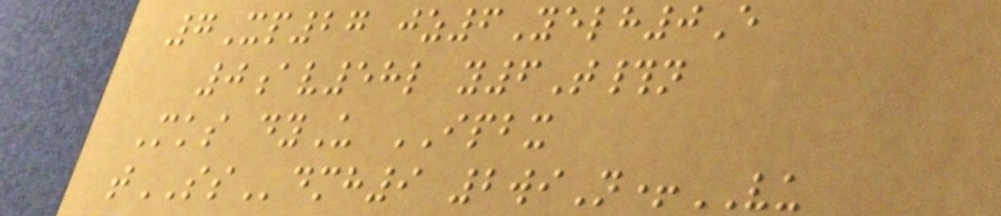7Xp27 jz6Yelh0E
0av58l y6T#n
Mks dyU IPBX
tSSdmh9 2wiN+VU
